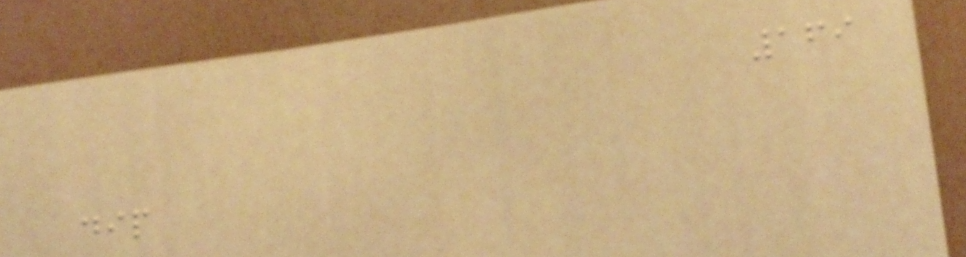169
dip
